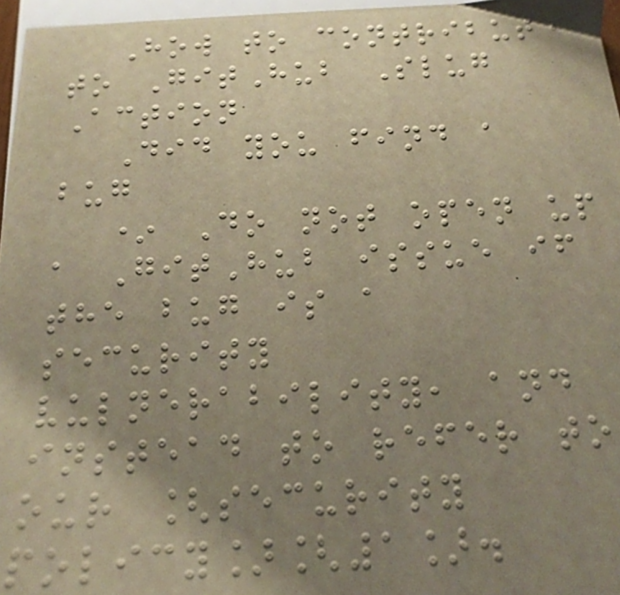How to contribute
to GitHub Slug
Action
Did you find a
bug
* Do not open up
a GitHub issue if
the bug is a
security
vulnerability, and
instead to refer to
our [security
policy][1].
